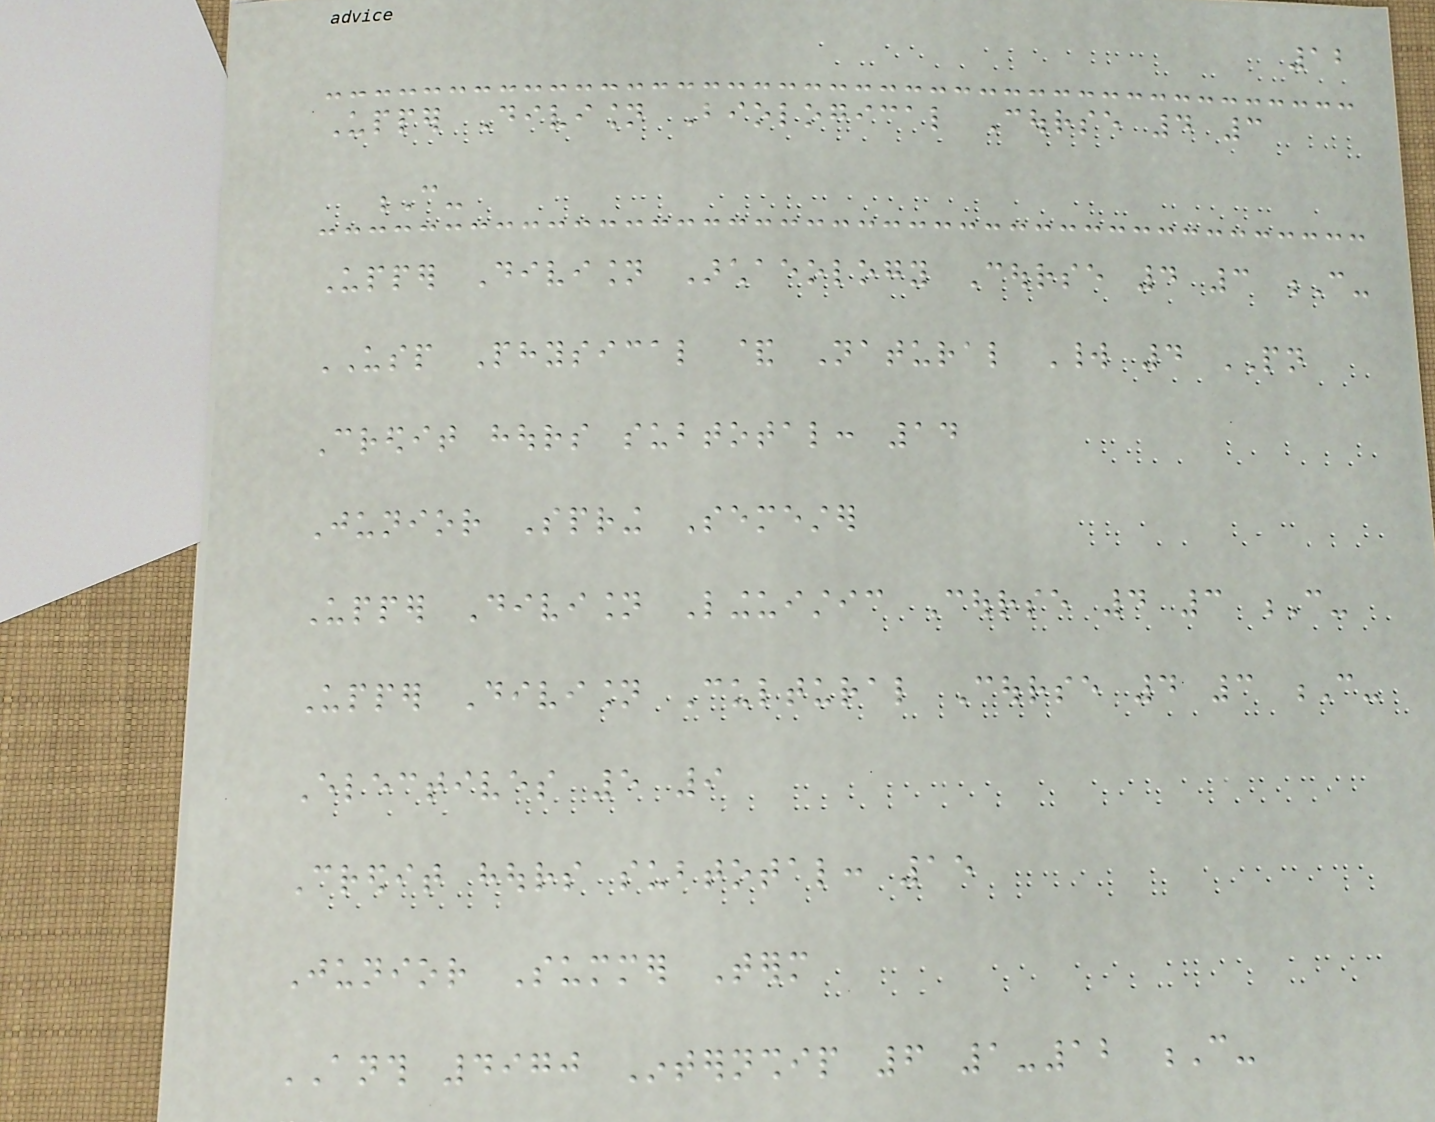12
Upper Division Biological Course 4 3
C-
Upper Division Archaeology Course 4 3 C-
USP Physical & Natural World 4 PN
Credit hours subtotal: 14
Junior Spring Semester
Upper Division Linguistic Course 4 3 C-
Upper Division Cultural Course 4 3 C-
Electives 5 9
Credit hours subtotal: 15
Junior Summer Term
ANTH 4970 Internship 6 1-12 C-
